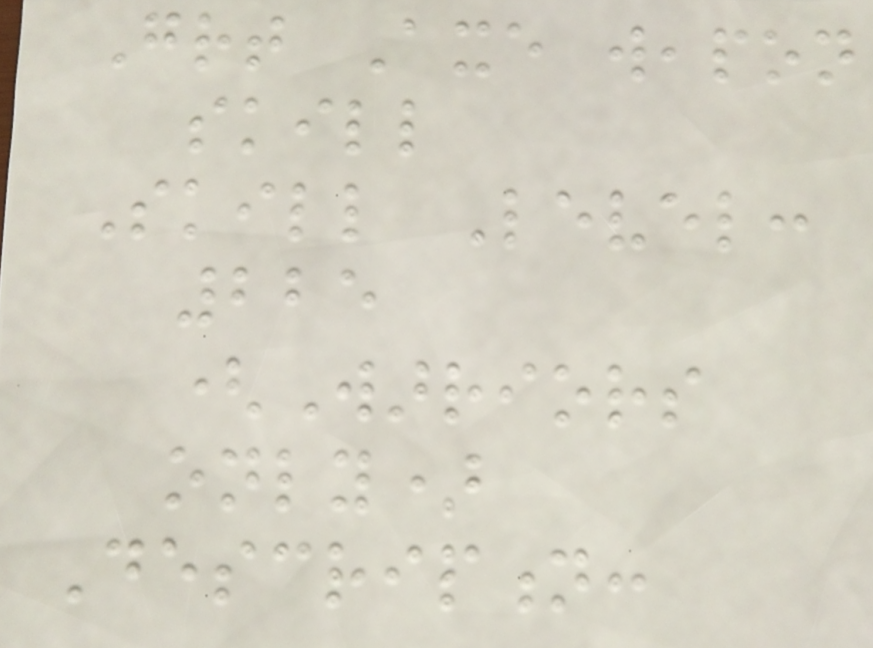Great Axe weapon
skill
Skill Level:
225
(Warriors
only)
Description:
